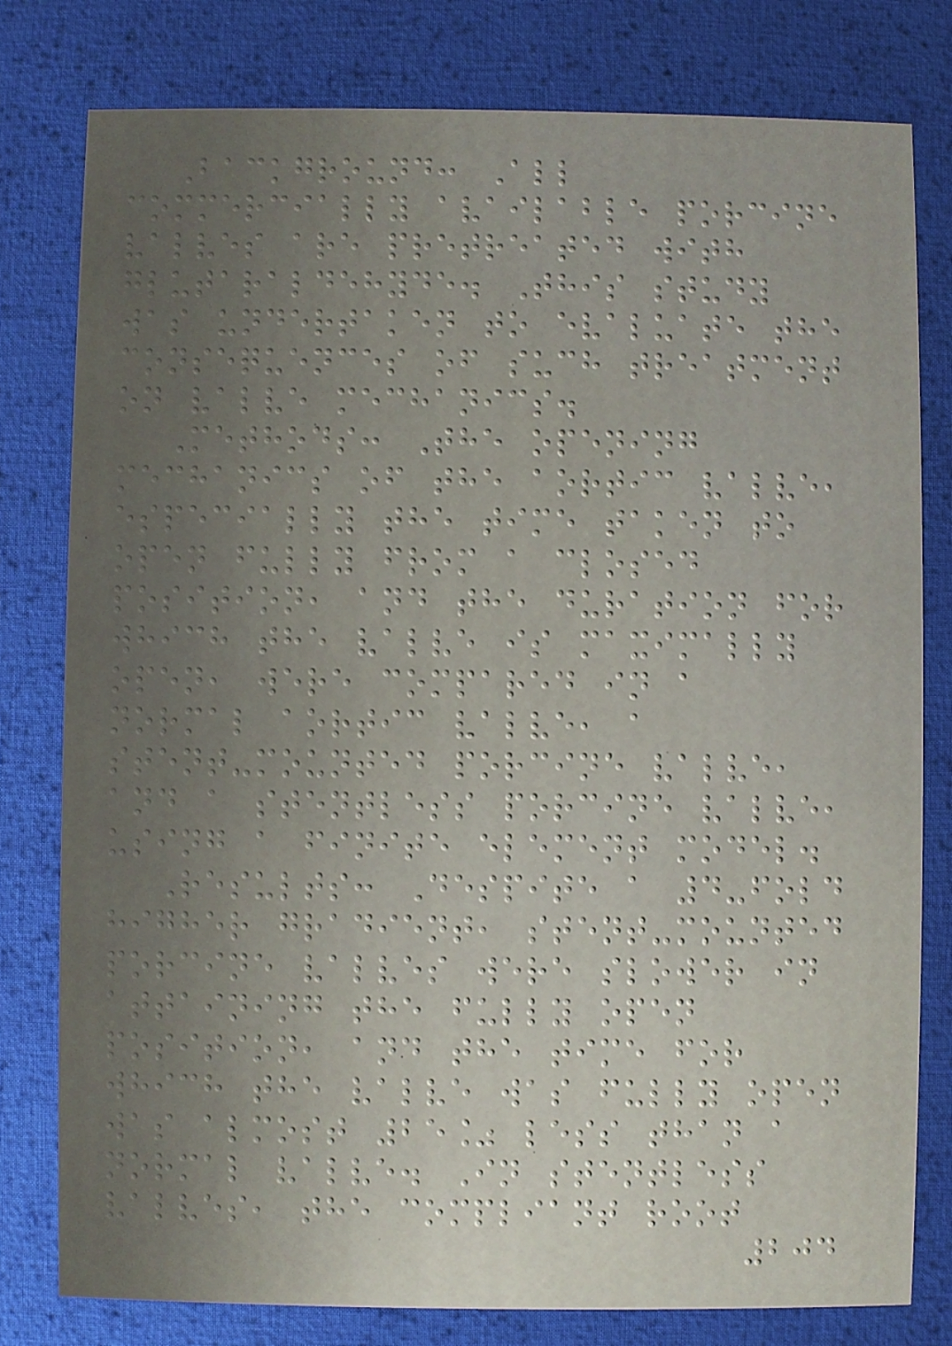Background: All
commercially available porcine
valves are pretreated with
glutaraldehyde. This study
was undertaken to evaluate the
consequences of such treatment
on valve mechanics.
Methods: The opening
mechanics of the aortic valve,
especially the time taken to
open fully from a closed
position, and the duration for
which the valve is maximally
open, were compared in a
normal aortic valve, a
stent-mounted porcine valve,
and a stentless porcine valve,
using a finite element model.
Results: Despite a 4-fold
higher gradient, stent-mounted
porcine valves were slower in
attaining the fully open
position, and the time for
which the valve was fully open
was almost 25% less than a
normal valve. In stentless
valves, the compliant root
204
